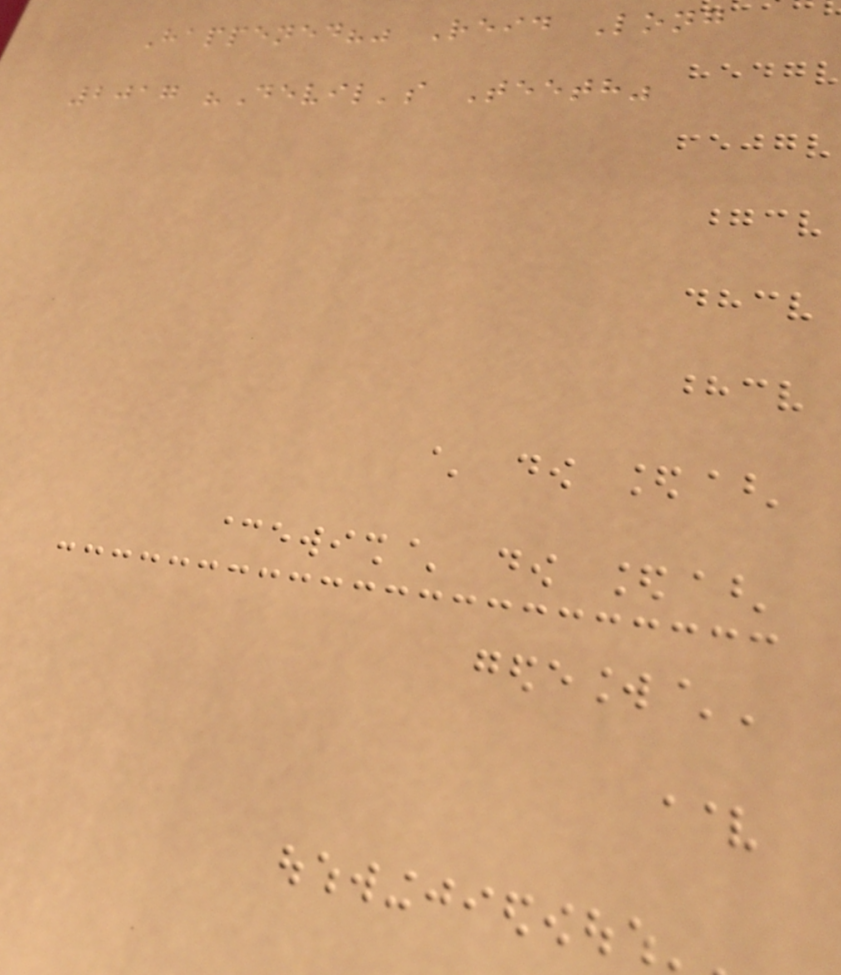Happened?" Reid Long
2017 "Devil's Teeth"
